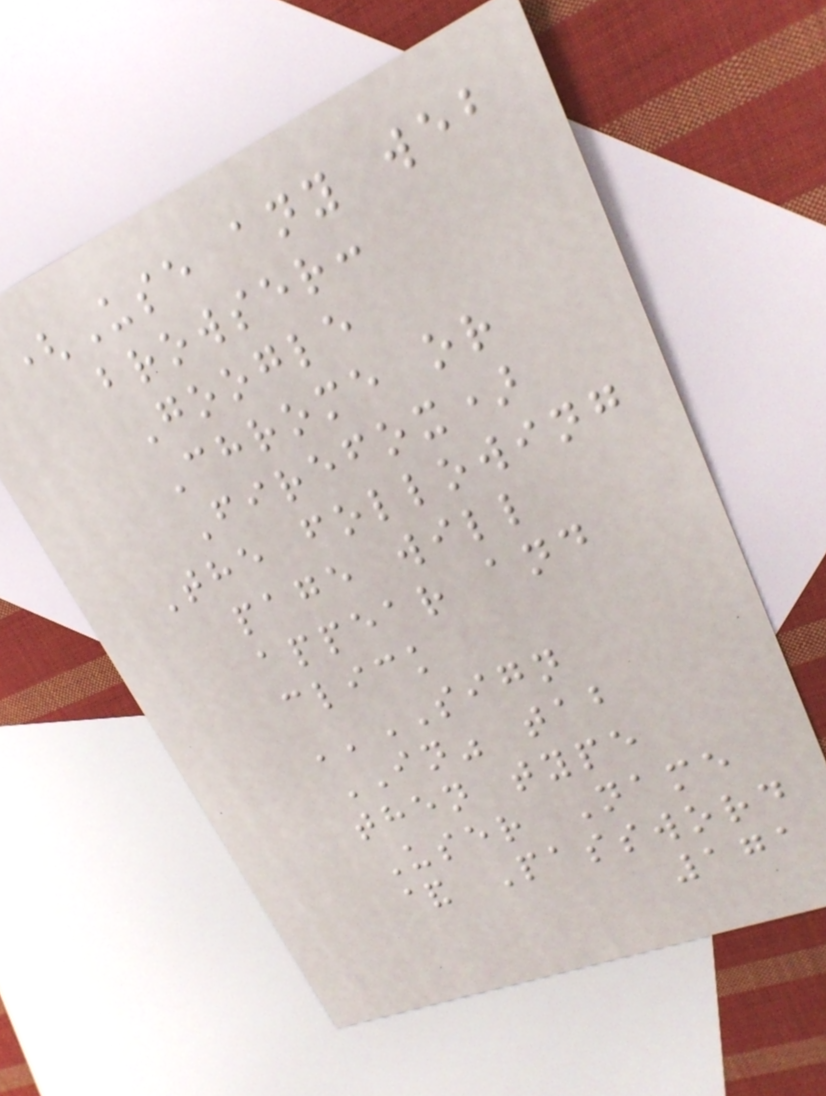(Use any web
browser:
Google
Chrome or
Firefox)
The following
page will
appear and
click
''SIGN
IN" tab
then type
User Name
& Password
171
